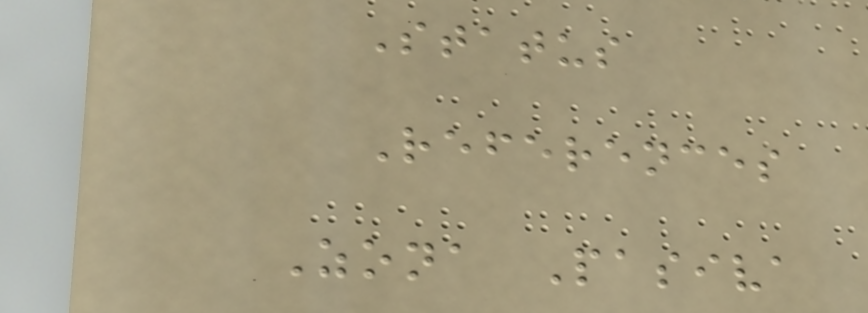Status
References
Zona Pasiva
